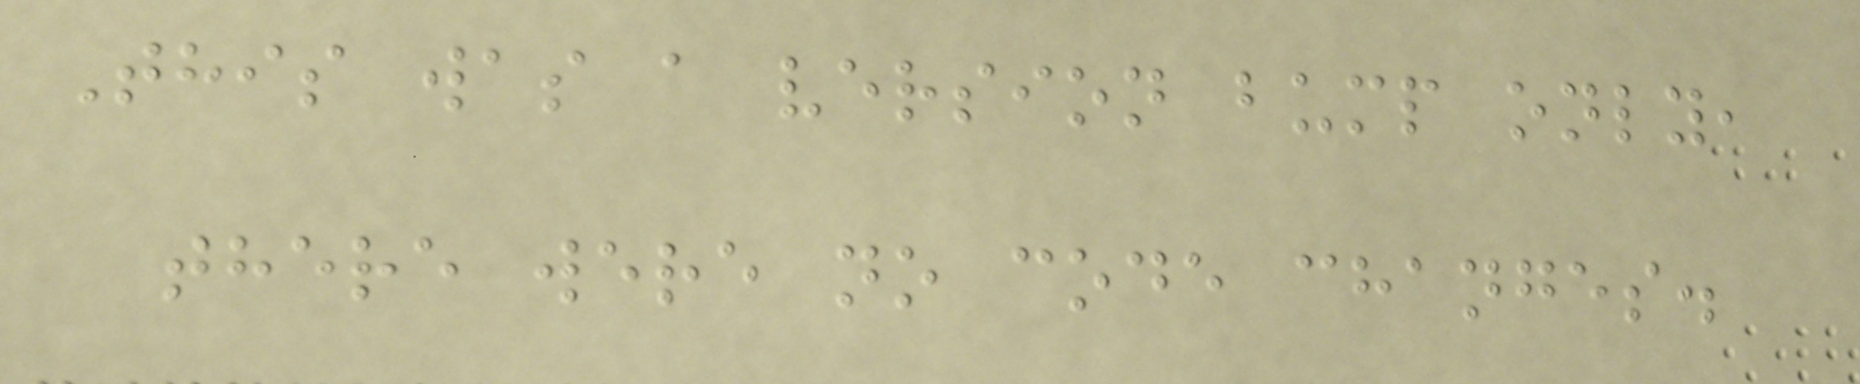This was a version bump only,
there were no code changes.
